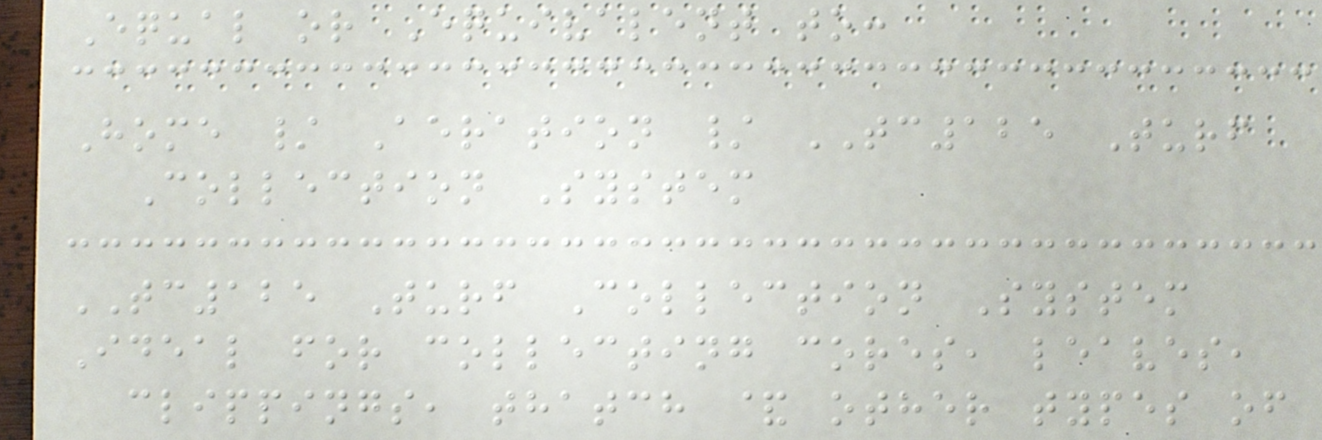Equal or Equivalent to:
Home / Aeration / TC125 Turf
Collection System
TC125 Turf Collection System
Ideal for collecting cores, leaves,
clippings, thatch & other types of
